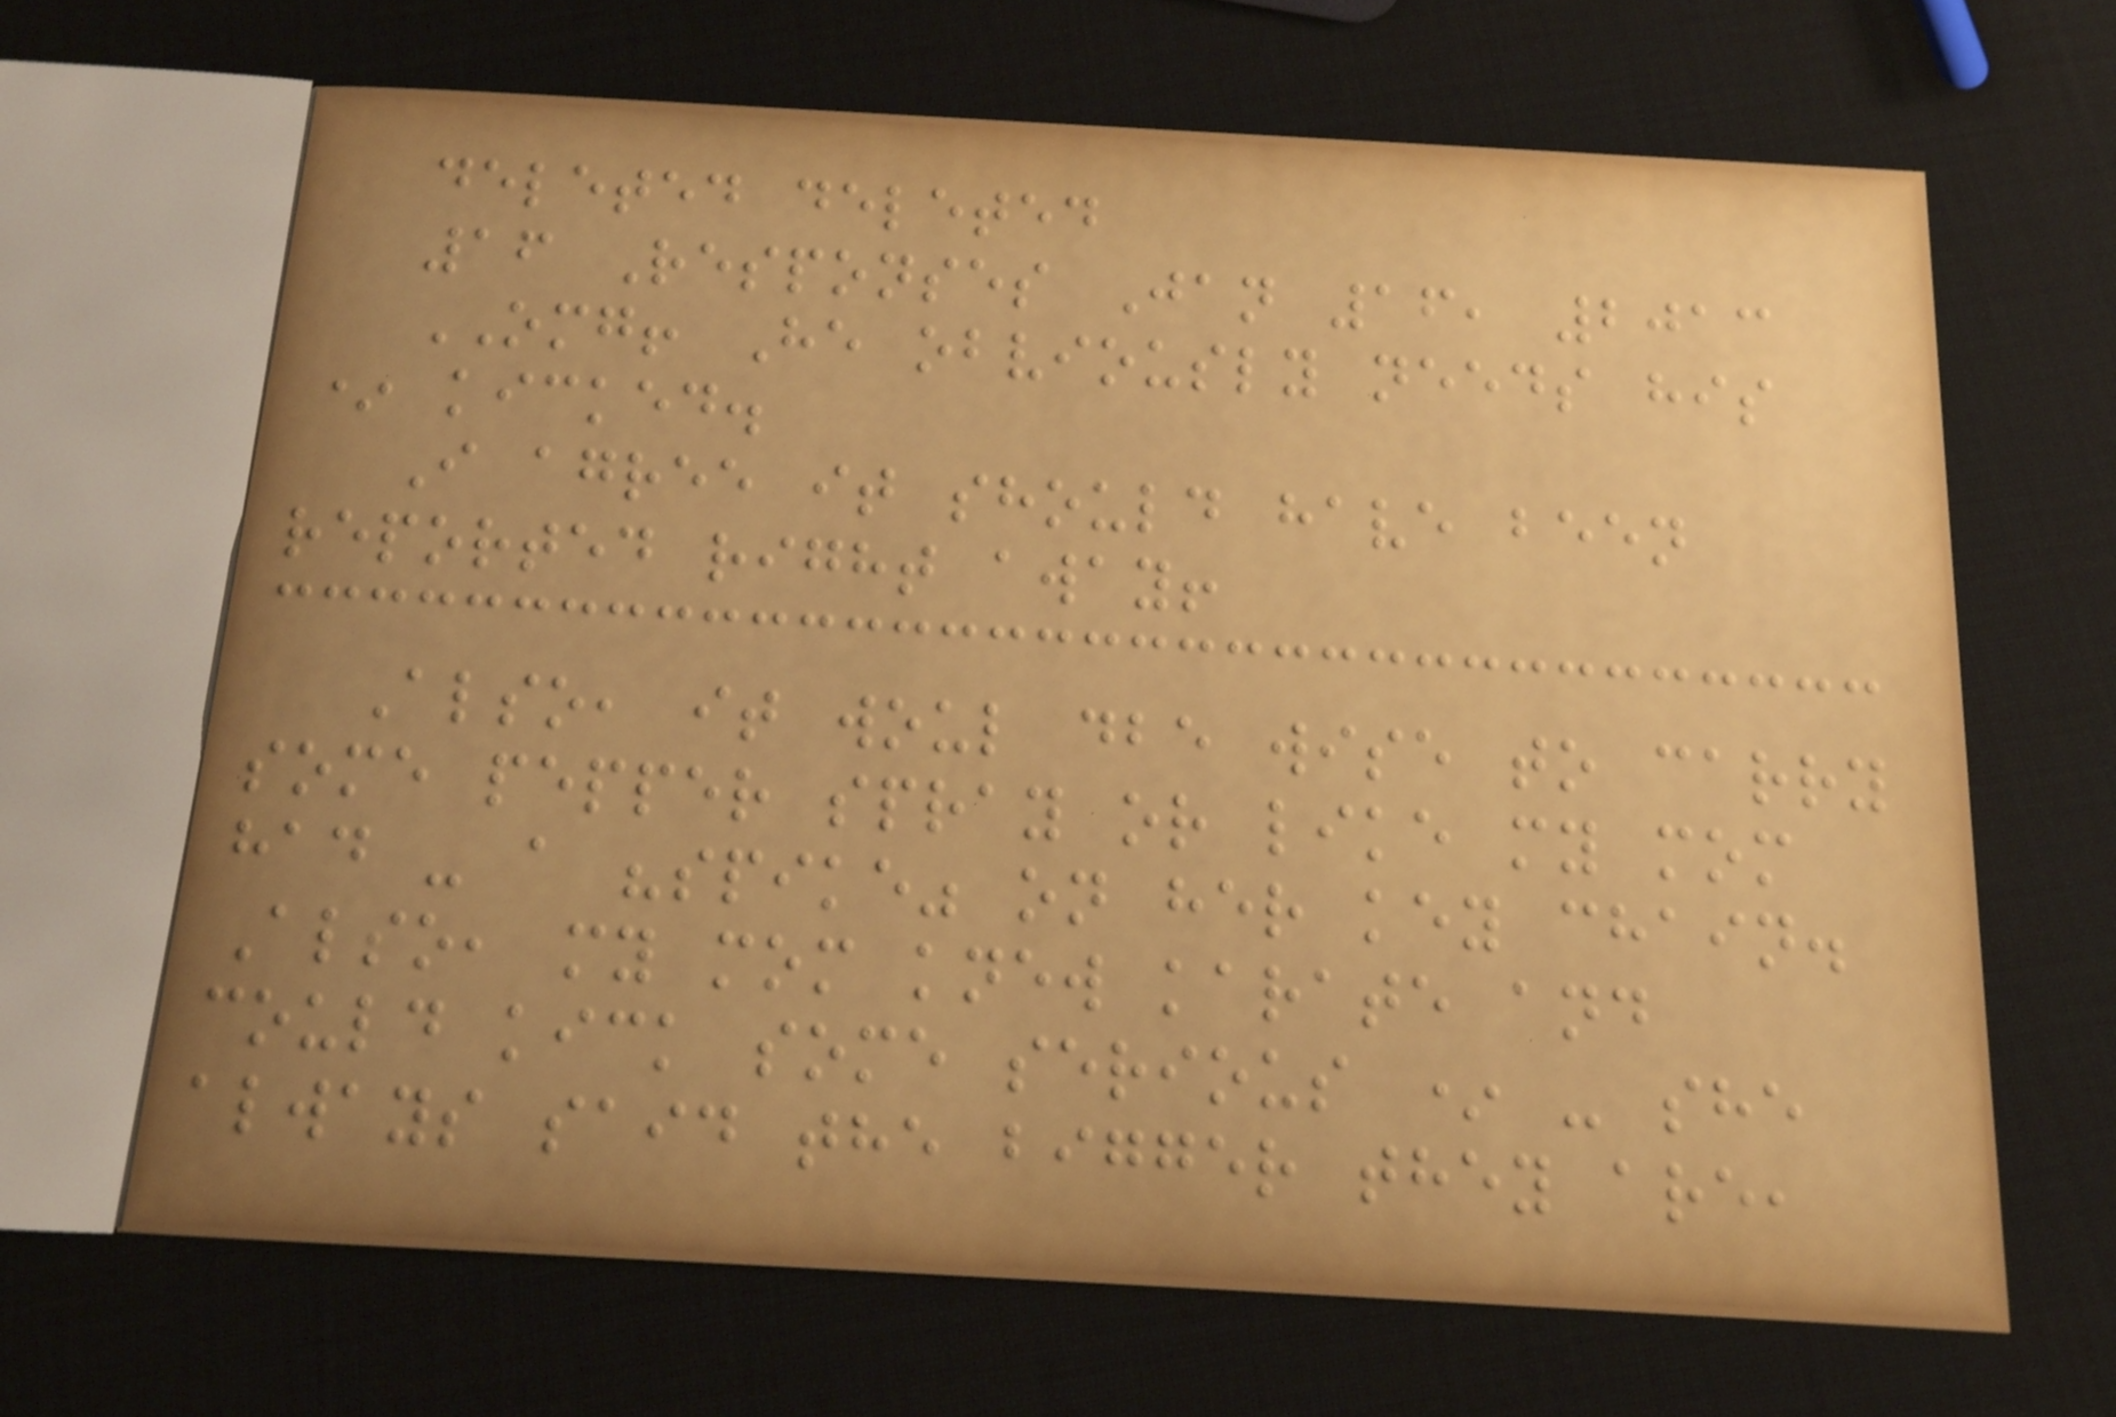deleted deleted
16 Responses Jan 16, 2013
OMG! He obviously needs his
* kicked.
I agree it should have been
reported right away!
Also, it woul dbe wise to carry
some pepper spray or like my mom
had - a "spike" on her key chain.
Also, my mom knew karate and
could kick some serious * - she
always said the bigger they are,
